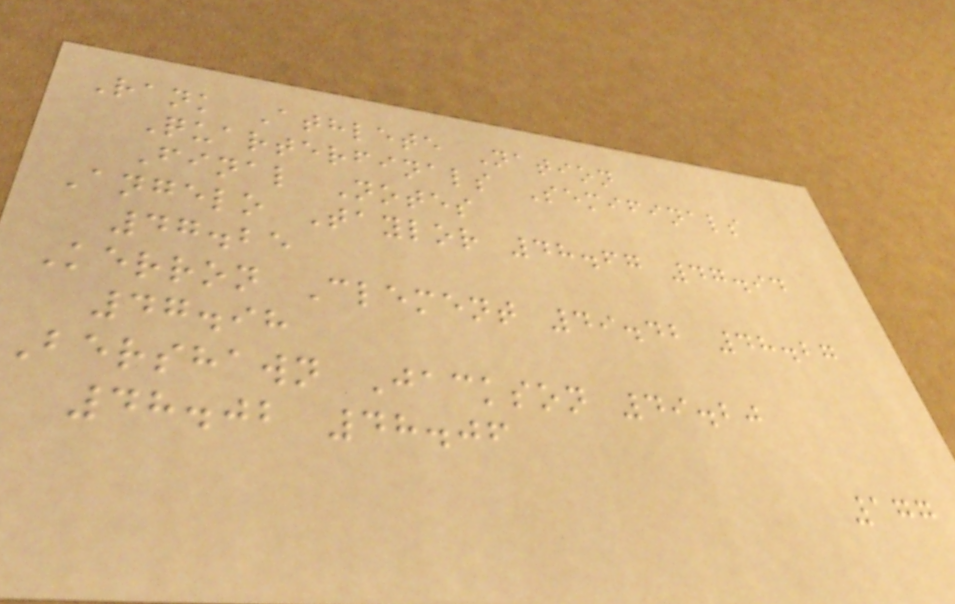Rank Athlete Nation
Quarterfinals Semifinals
Final Notes
Angelo Taylor 48.67 47.94
47.25
Kerron Clement 49.42 48.27
47.98
Bershawn Jackson 49.20
48.02 48.06
177
